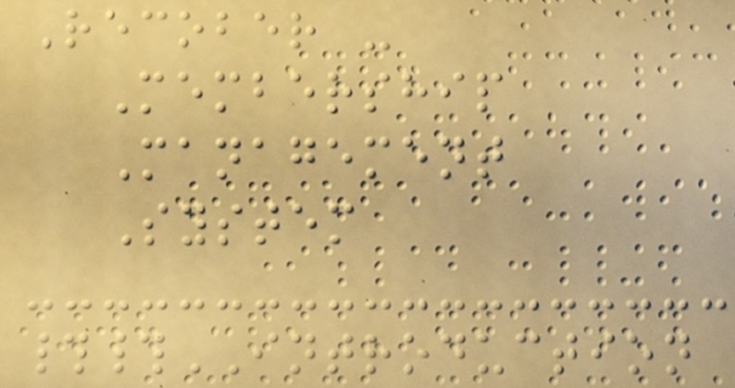Recober -
Membership
Management
System
##INTRODUCTION
